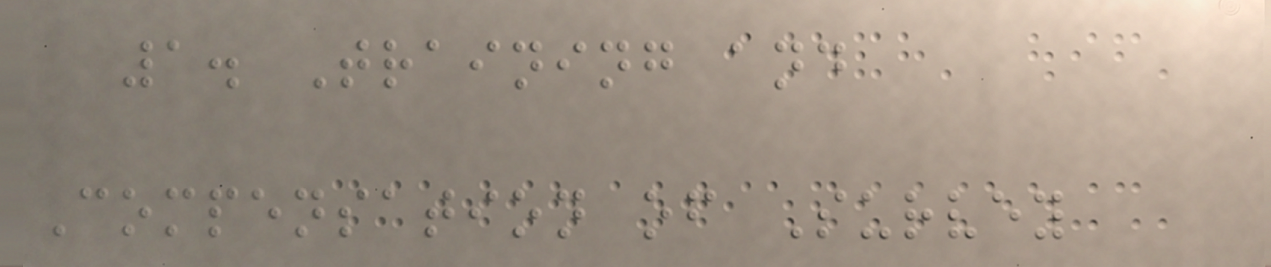1. Training and
Compensation of Survey
